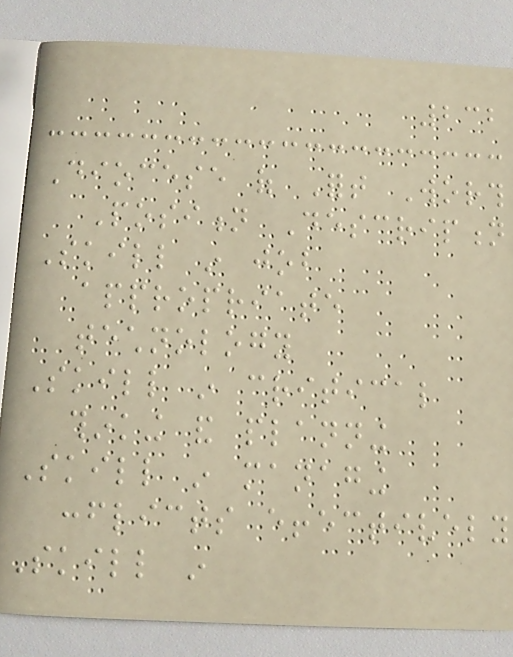232
Diocese of Fort Worth
Position Description
Skill in job
appropriate
technology
Skill in critical
thinking and planning
Skill in managing
conflicts effectively
Skill in
